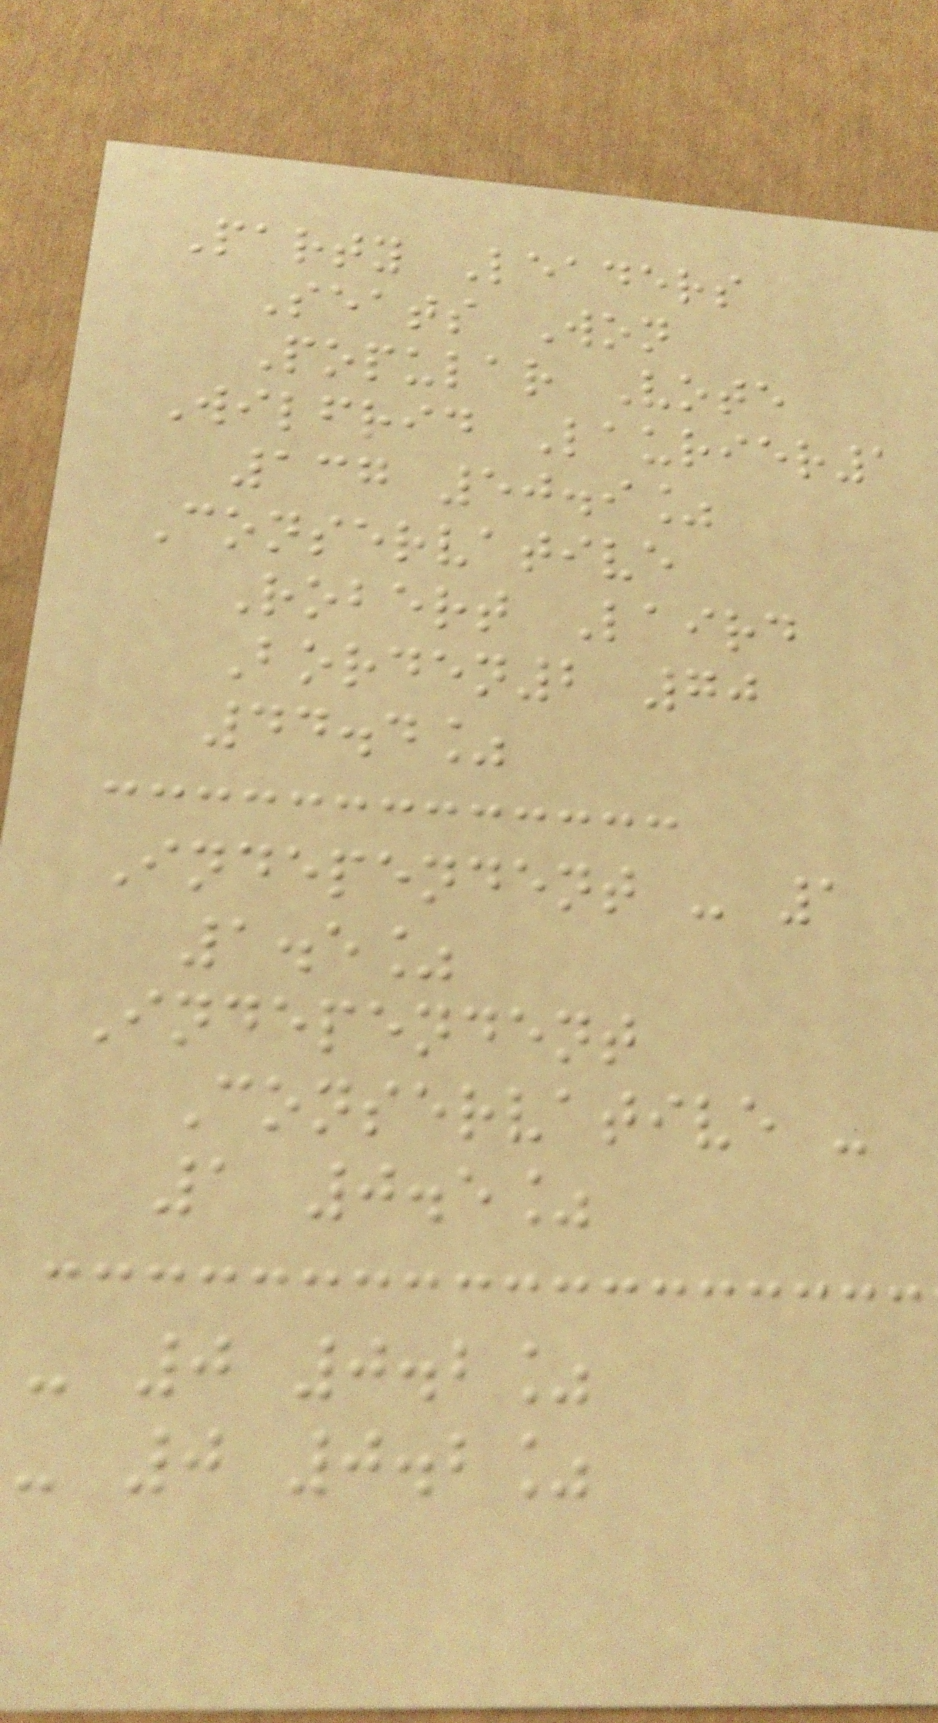Party Leaders
Seats Won
Popular Vote
Wilfrid Laurier1
137 50.9%
Conservative
Robert Laird
Borden2 70
44.4%
Independent - 1
1.5%
Independent
Conservative -
1 0.5%
- 0 0.2%
- 0 0.2%
